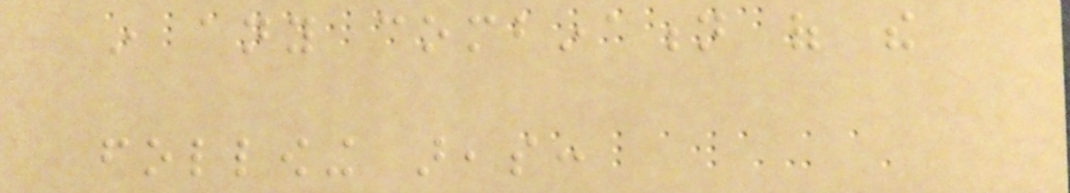in any combination of the
following areas:
